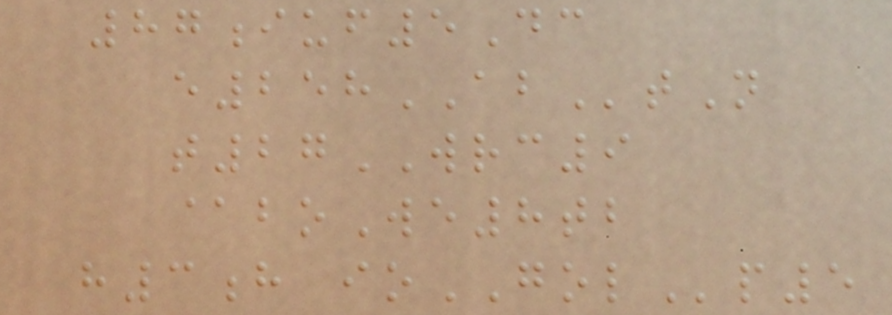87iuf5Dc
e258ABtN
t27WRC9
@boWe8tb
h3h ioGOLp5
